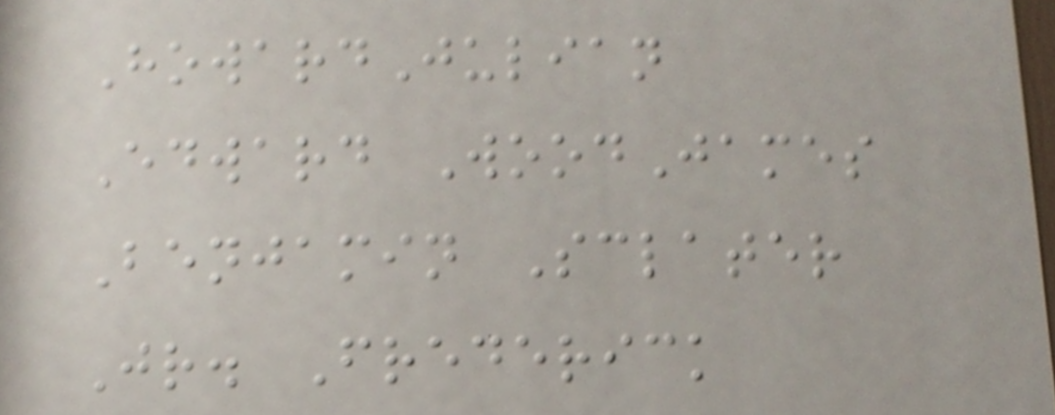HowardJulian
Edward WoodJames
Benjamin Sclater
Jr. Frederick
